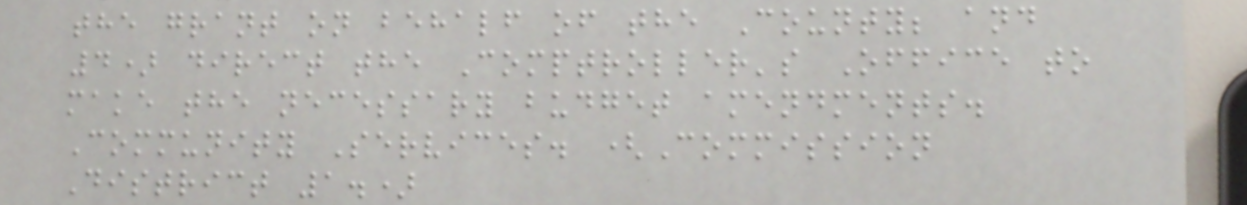the grant on behalf of the County; and
4) direct the Comptroller's Office to
make the necessary budget amendments.
Community Services. (Commission
District 1.)
